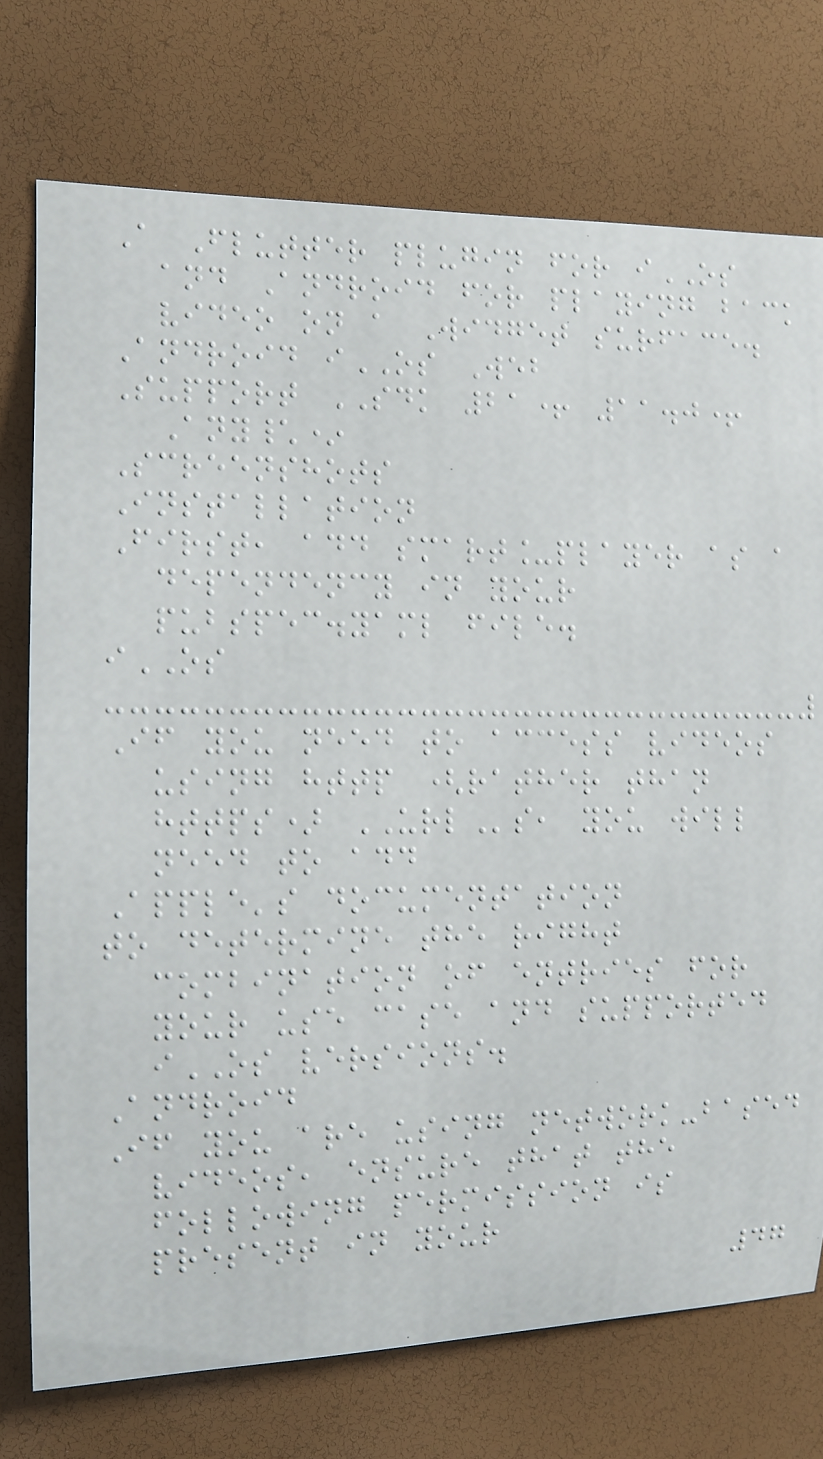A Flutter plugin for iOS
and Android for playing back
video on a Widget surface.
Android iOS Web
Support SDK 21+ 11.0+
Any\*
Screenshots
Installation
First, add smart_player as a
dependency in your
pubspec.yaml file.
iOS
If you need to access videos
using http (rather than
https) URLs, you will
need to add
Apple's documentation
to determine the right
combination of entries for
your use case and supported
iOS versions.
Android
If you are using network-based
videos, ensure that the
following permission is
present in your
47
